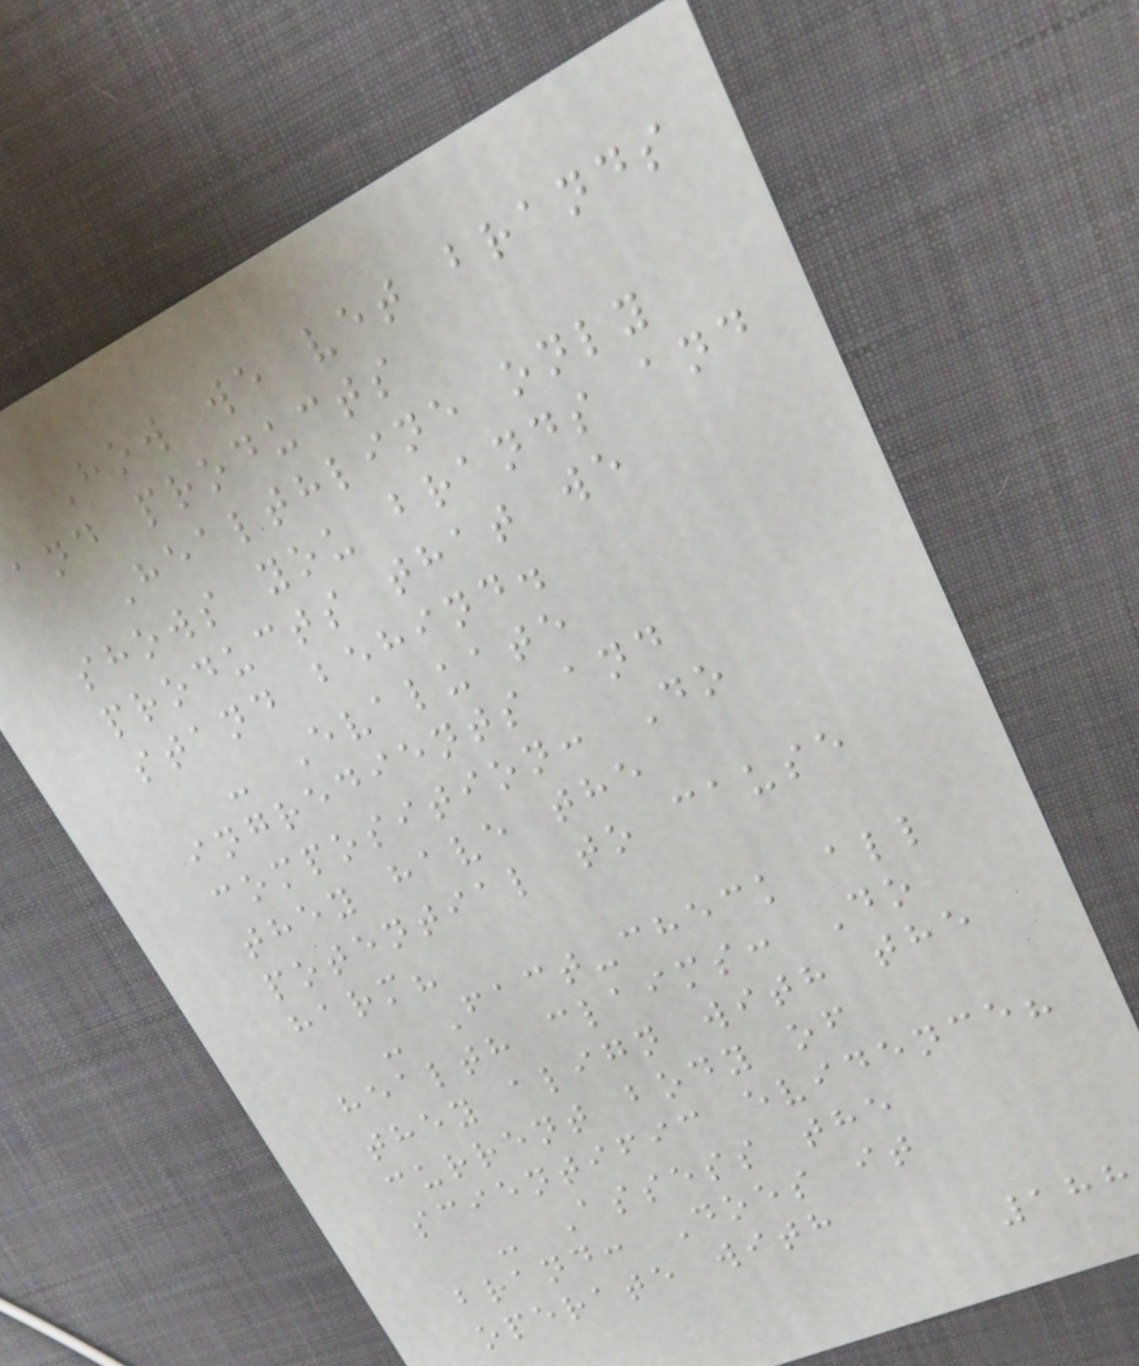How we vet brands
and products
Healthline only
shows you brands and
products that we
stand behind.
- Evaluate
ingredients and
composition: Do
they have the
potential to cause
harm?
- Fact-check all
health claims: Do
they align with the
current body of
scientific evidence?
- Assess the
brand: Does it
operate with
188
